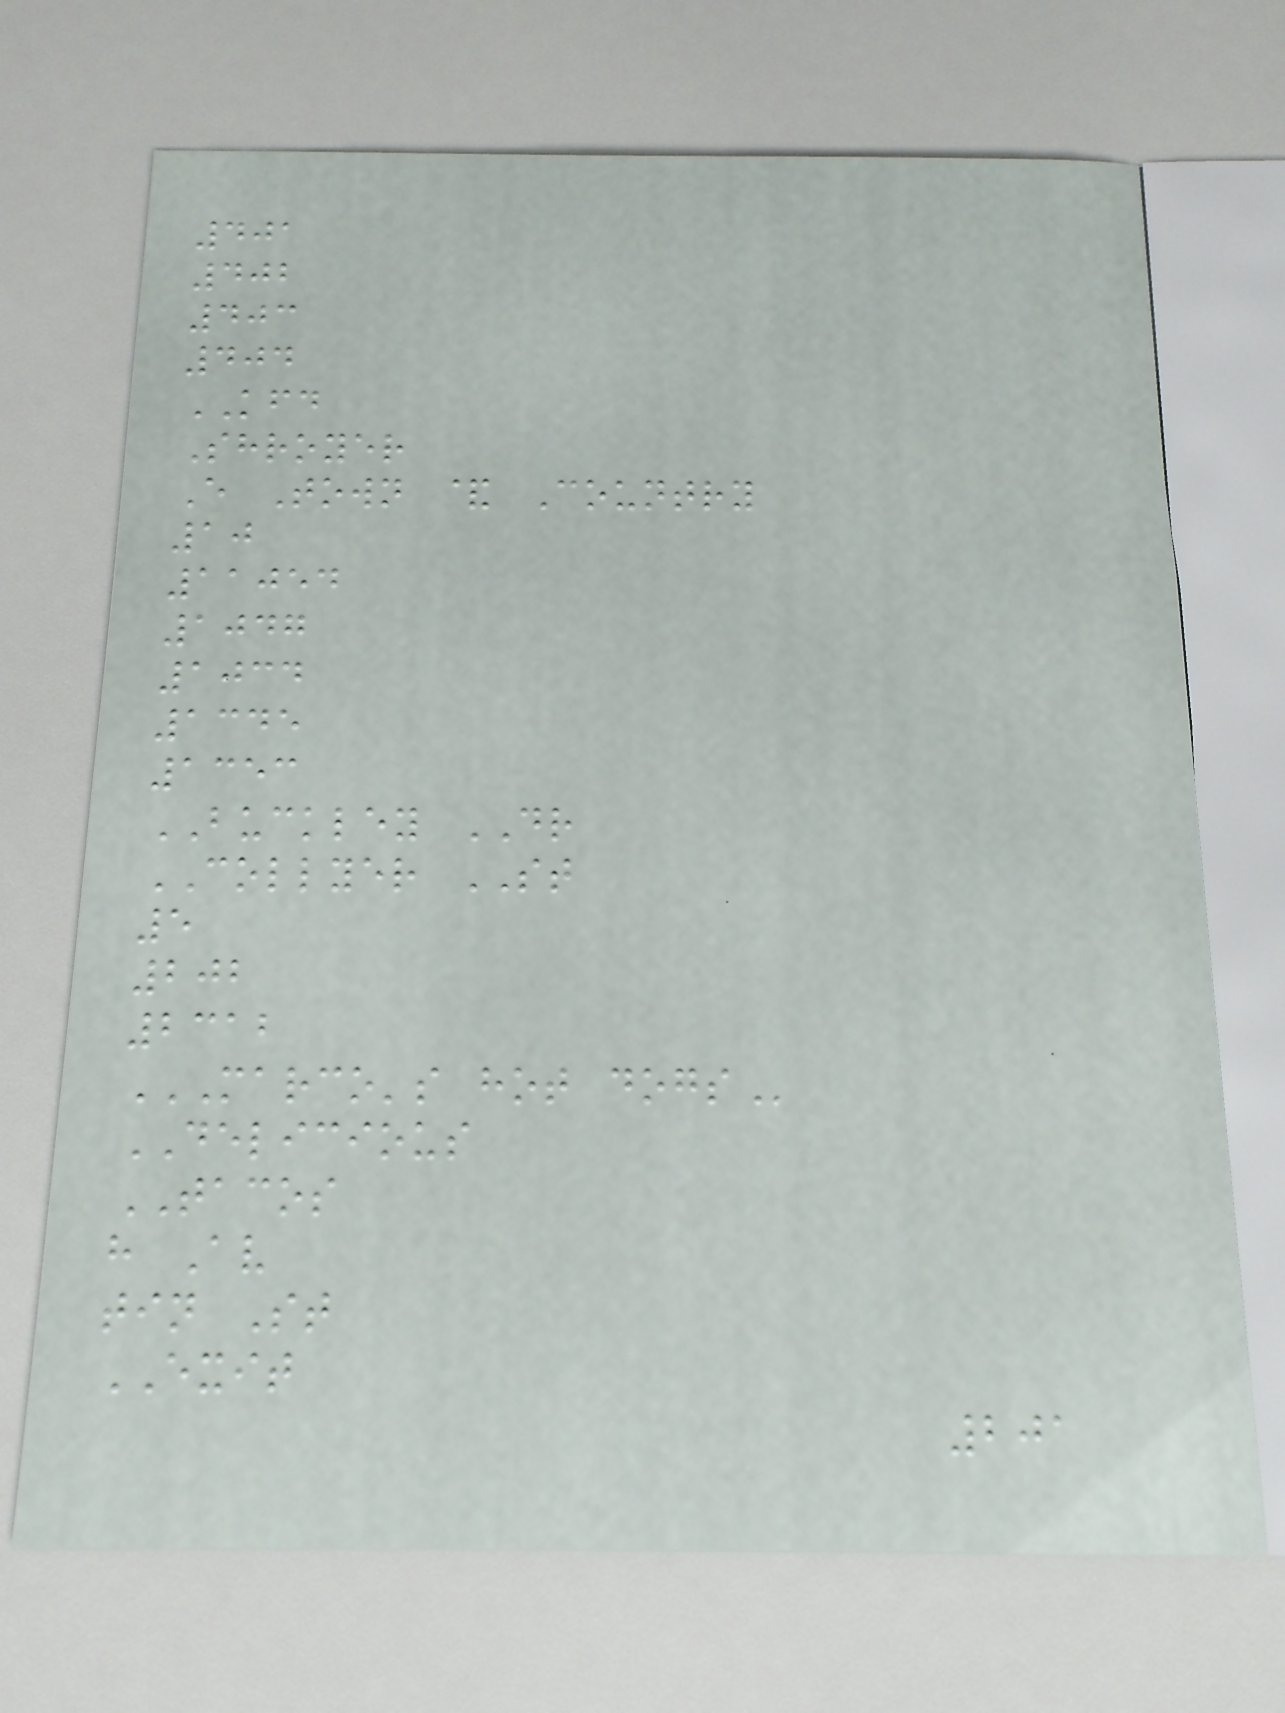401
402
403
404
KFD
Shroyer
E Town & Country
10
11054
1047
1034
1345
1353
BUCKLEY DR
COLLYER ST
5
202
2312
MARCO'S HOT DOGS
DELICIOUS
TACOS
h Av
tin St
EXIT
201
